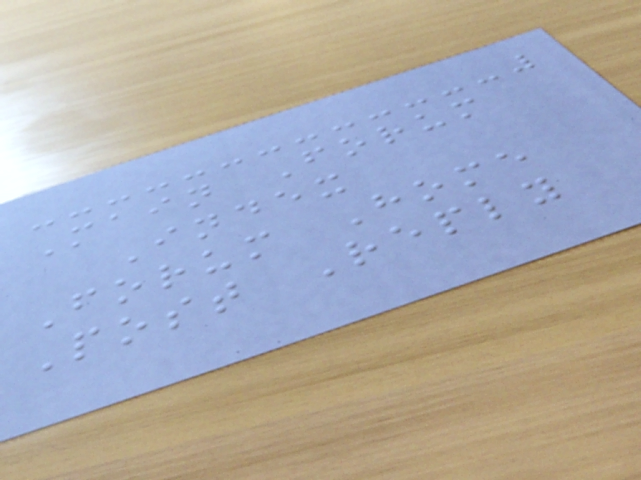Main Forum
Index
Forum Home
Post Reply
